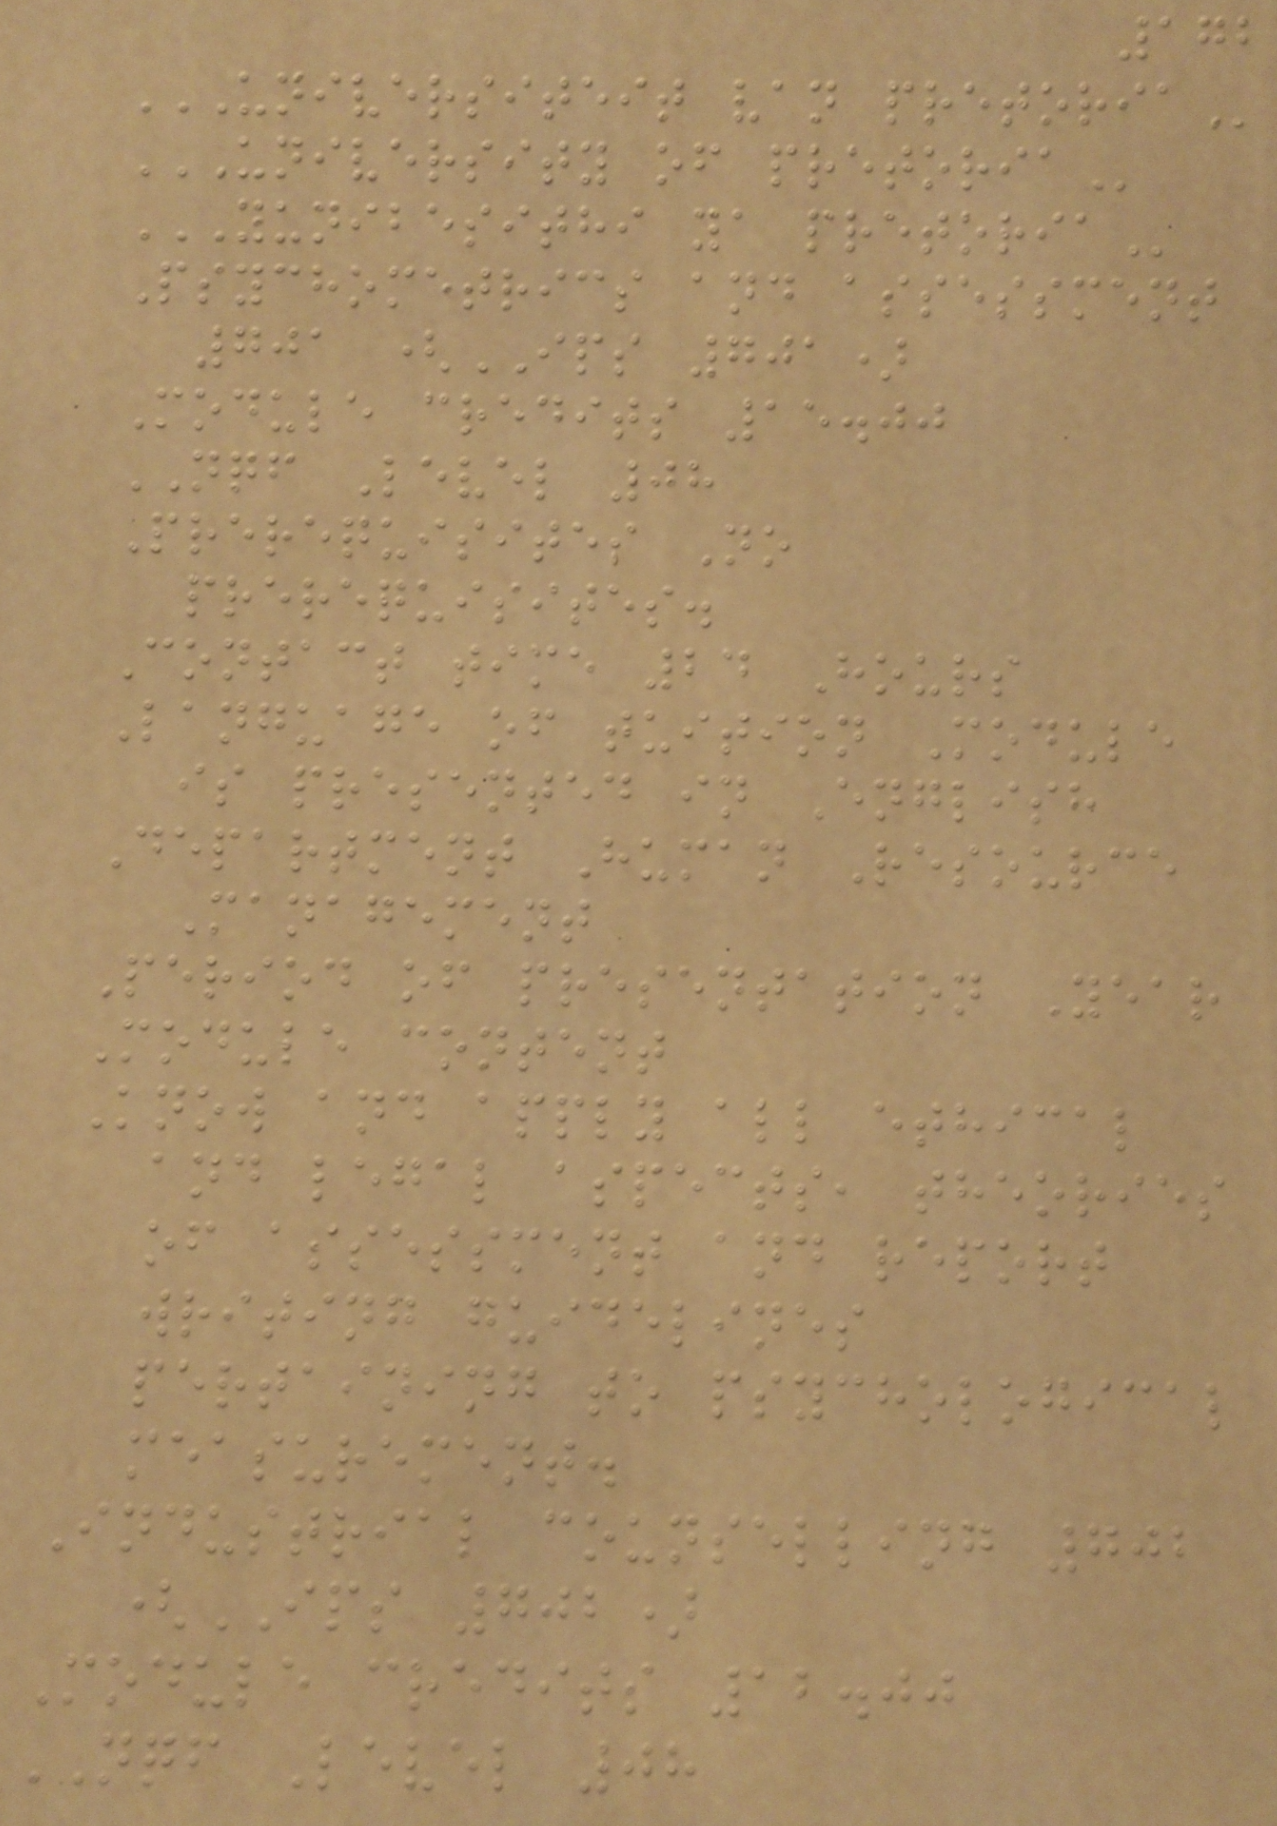172
UNIVERSITEIT VAN PRETORIA
UNIVERSITY OF PRETORIA
YUNIBESITHI YA PRETORIA
Psychometrics and assessment
701 (IPS 701)
Module credits 15.00
NQF Level 08
Prerequisites No
prerequisites.
Contact time 24 Hours
Language of tuition Module
is presented in English
Department Human Resource
Management
Period of presentation Year
Module content
Know and apply all ethical
and legal aspects, theories
of assessment and report
writing guidelines
pertaining to psychological
measurement.
Industrial counselling 702
(IPS 702)
Module credits 12.00
NQF Level 08
